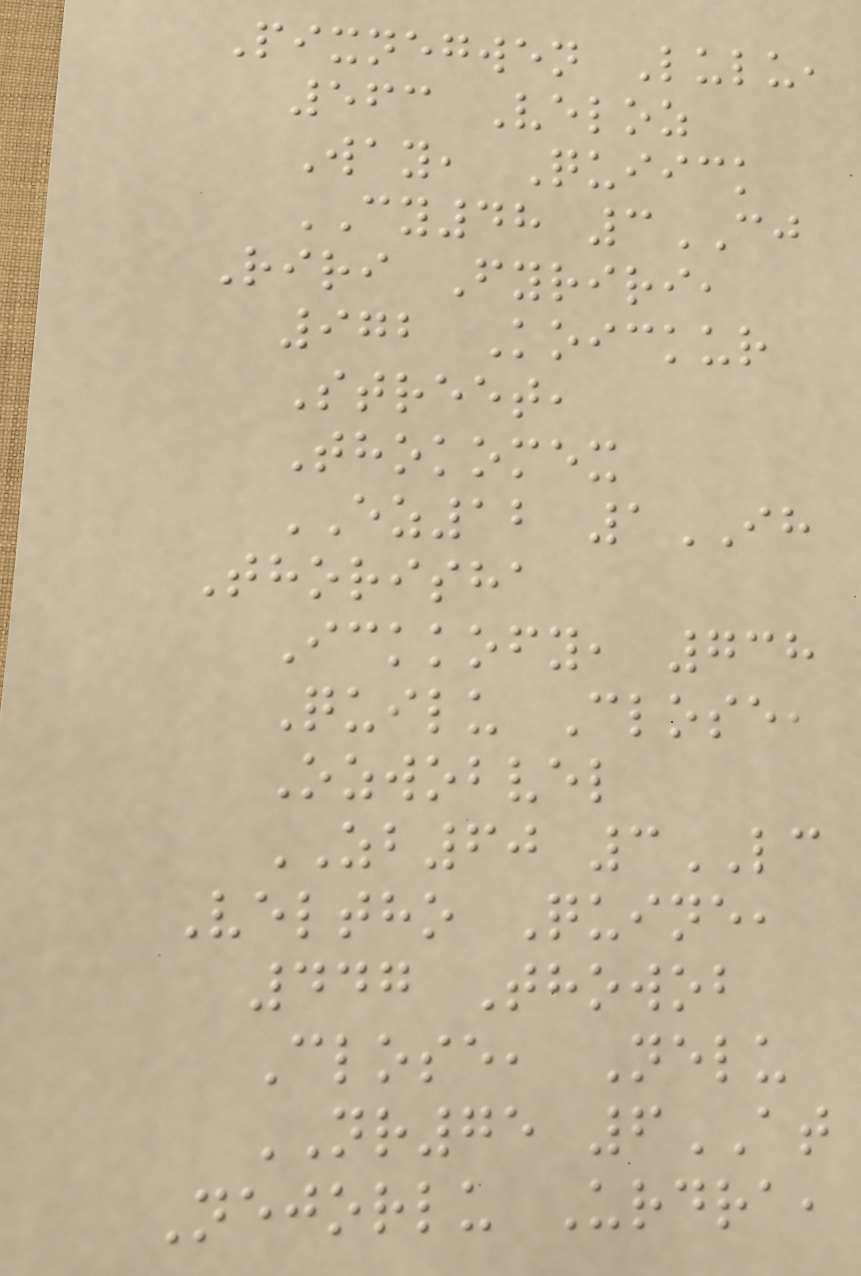Pixnegwen Lulu,
563 Veloz
Way, Quiick
CY48 3CJ
Riri Fyriri,
972 Koickur
Street,
Thokomex
EZ12 1IH
Thorisha
Ickkofy, 738
Quilu Close,
Ozwobvel
ZB60 3LC
Veltho Quine,
447 Thowob
Close, Nelu
NR75 6AT
Nejorlu Urdra,
